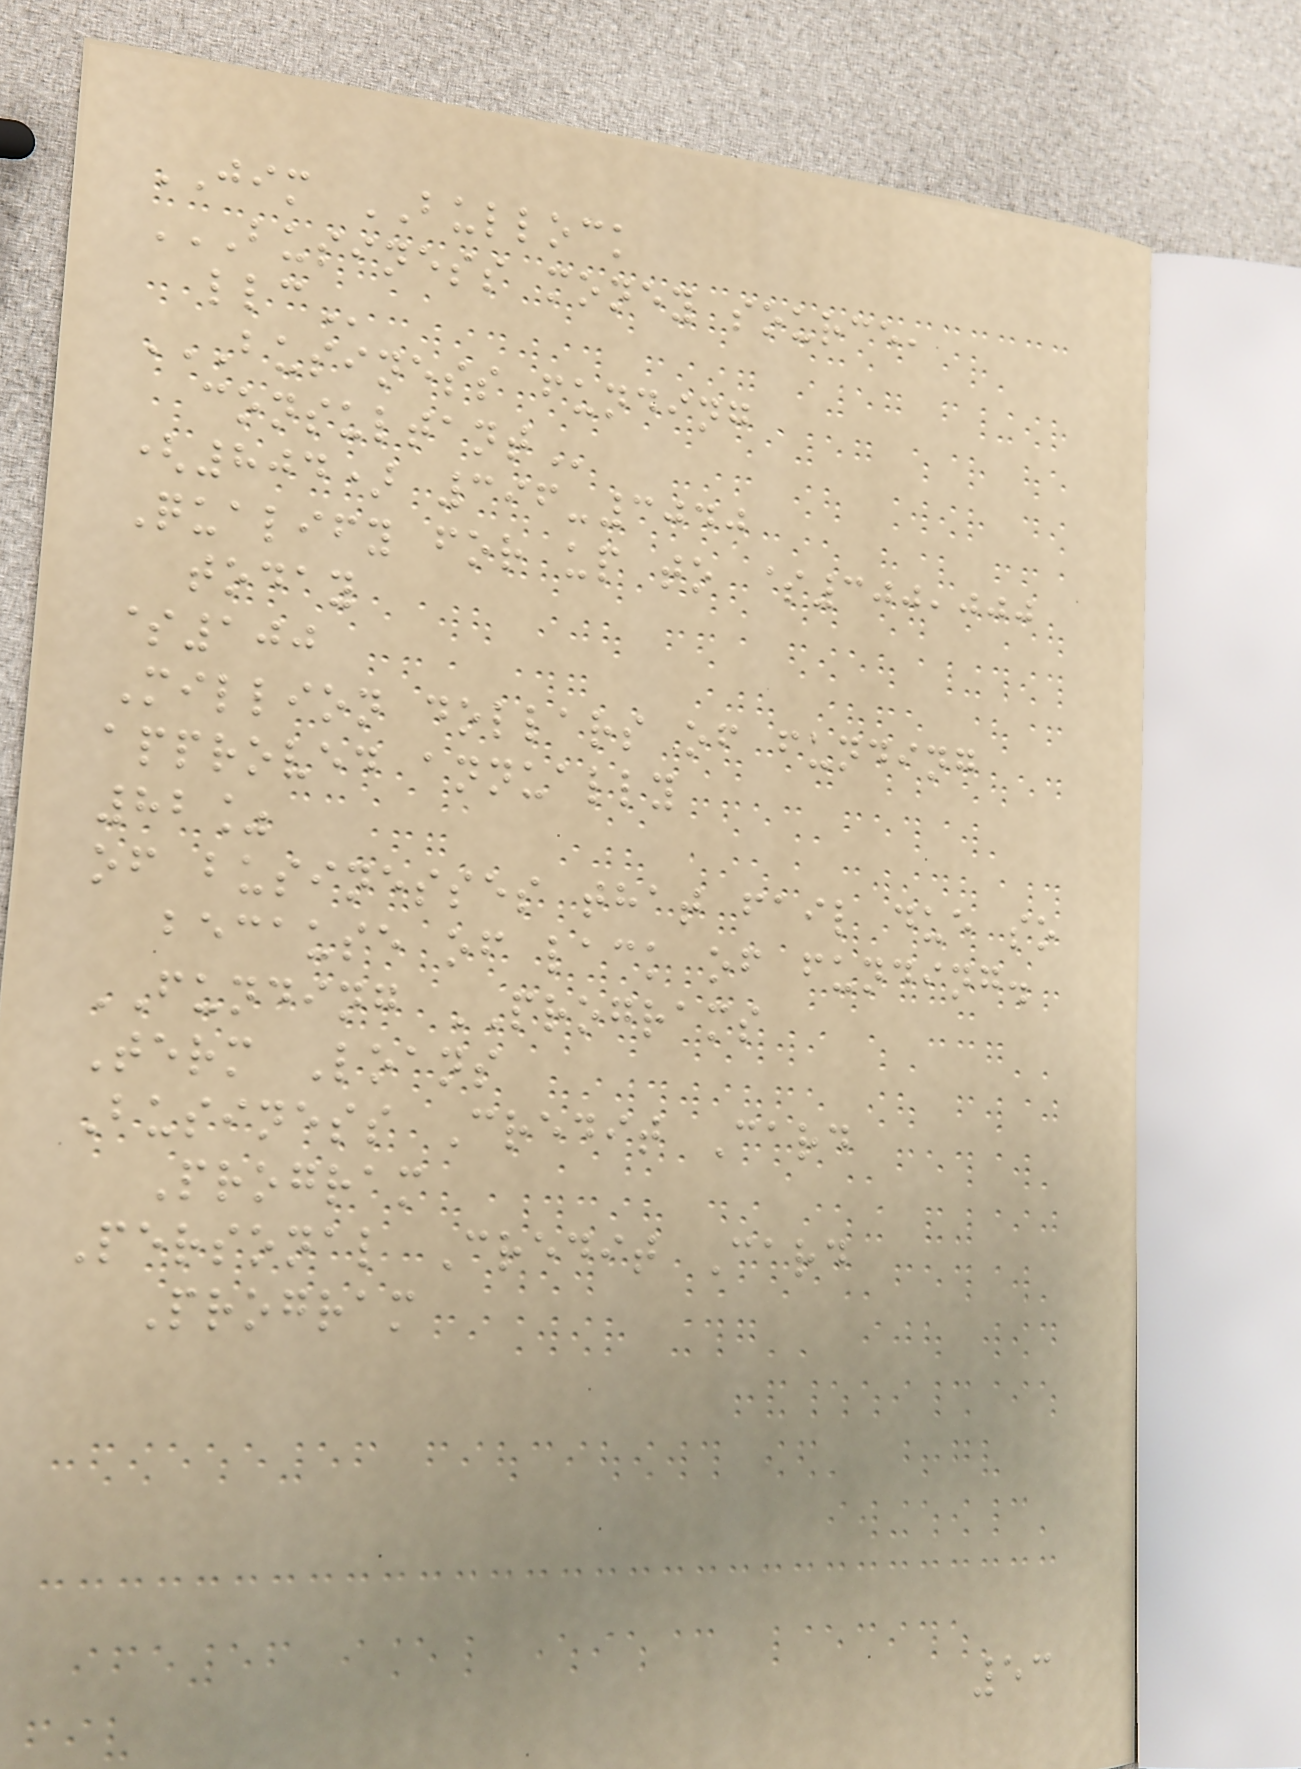JIM BULLOCK
BUSINESS MONEY SOURCE,
LLC
BUSINESS FUNDING
CONSULTANT
(804) 396-3040
Qualify for up to $300,000
today
$100
Million dollars of funding
approved annually
82%
of businesses that fail due so
because of lack of funding.
FUNDING PROGRAMS
Term Loans
Business Credit Card
Program
Personal Credit Card
Program
53
